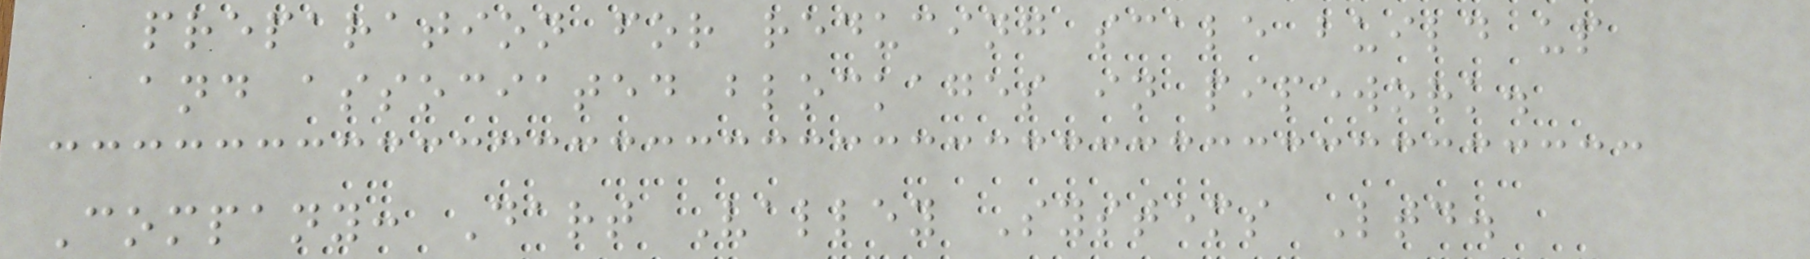preparation for reducing scale build up
and associated blockages in pipework.
Company: Dart Valley Systems Ltd.
